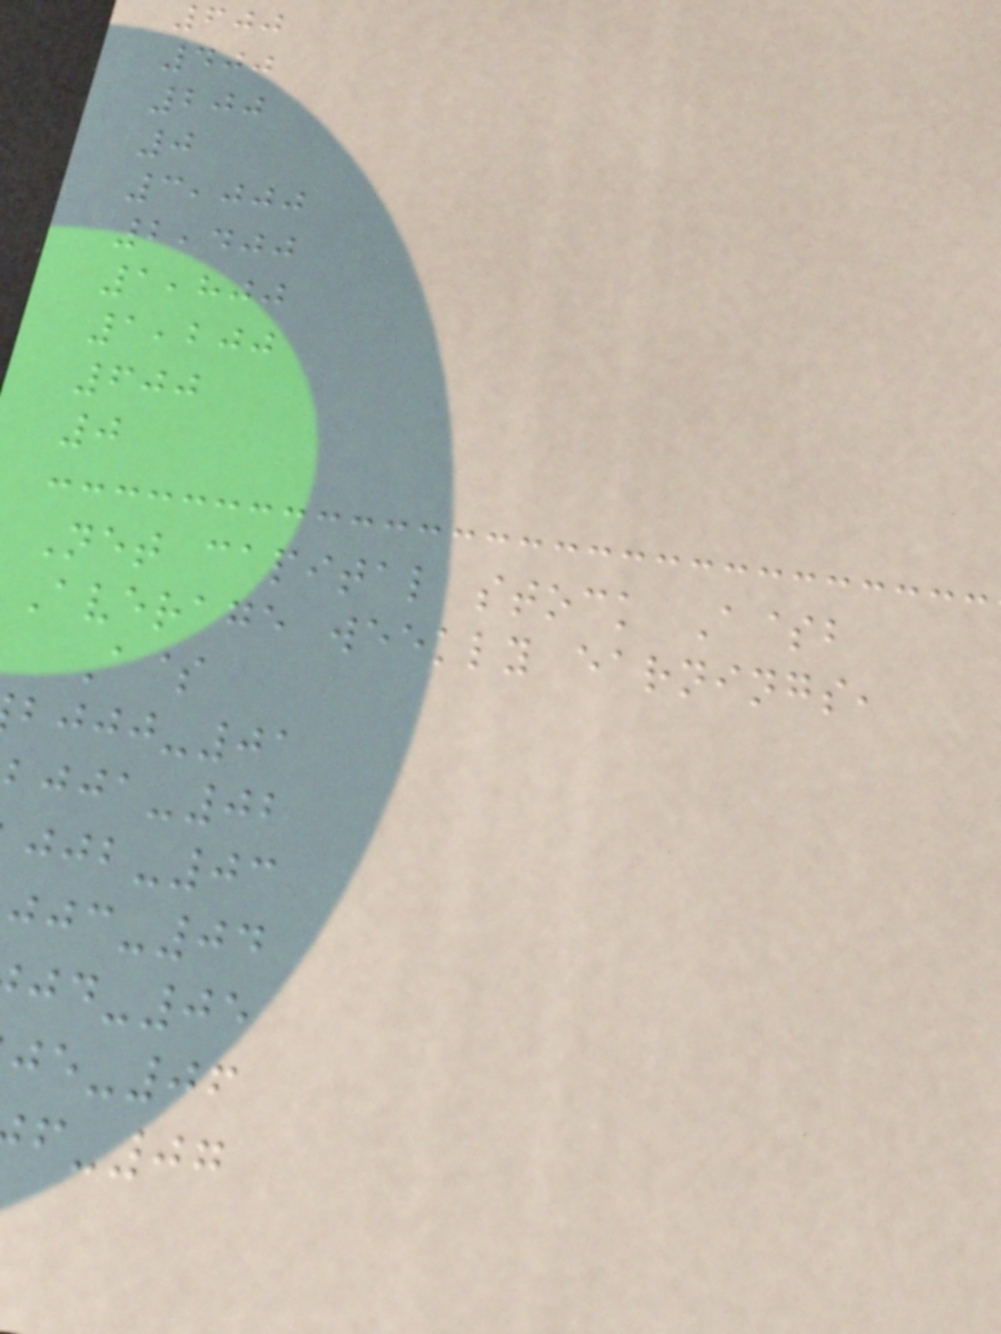600
400
200
0
3,000
2,400
1,800
1,200
600
0
Net capital stock A$b
Average weekly earnings,
A$
-01
-02
-03
-04
-05
-06
-07
